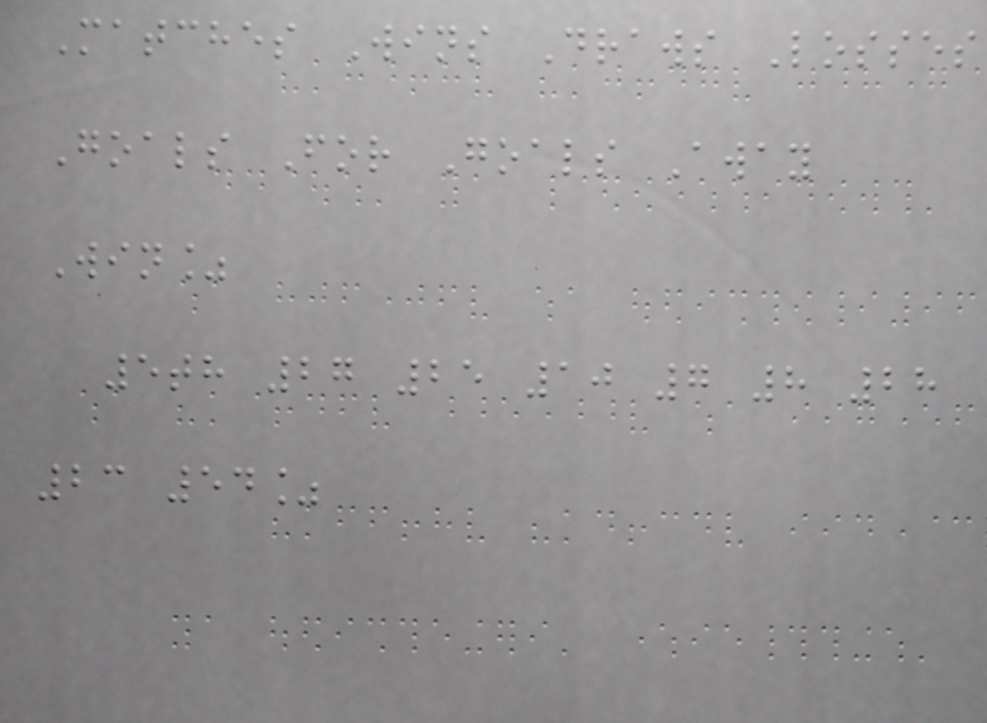Matches Wins Draws Losses
Goals For Goals Away
Win%
5th 27 25 10 7 8 28
23 54%
